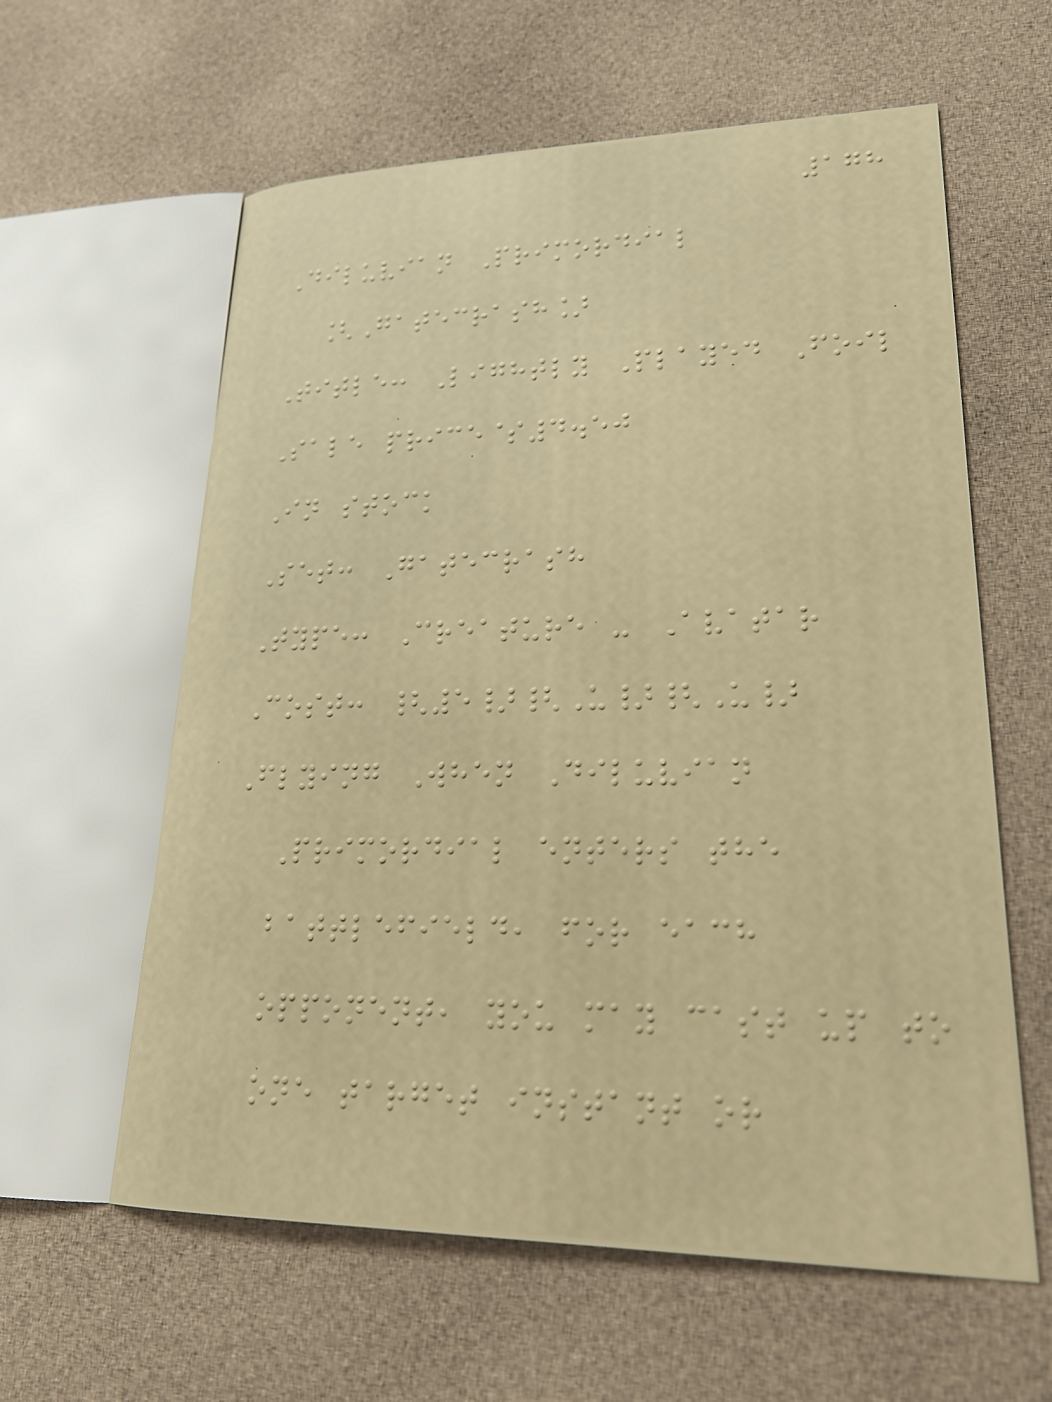178
Diluvian Primordial
[Gatecrash]
Title: Lightly Played Foil
Sale price$4.50
In stock
Set: Gatecrash
Type: Creature - Avatar
Cost: {5}{U}{U}
Flying When Diluvian
Primordial enters the
battlefield, for each
opponent, you may cast up to
one target instant or
